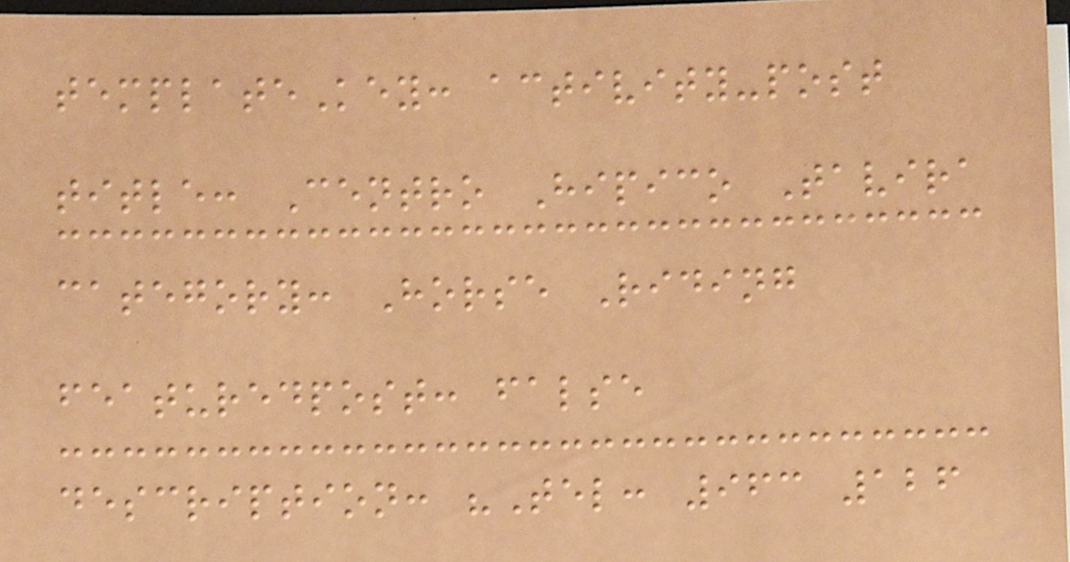templateKey: activity-post
title: Centro Hipico Tavira
category: Horse Riding
featuredpost: false
description: "Tel: 963 126
